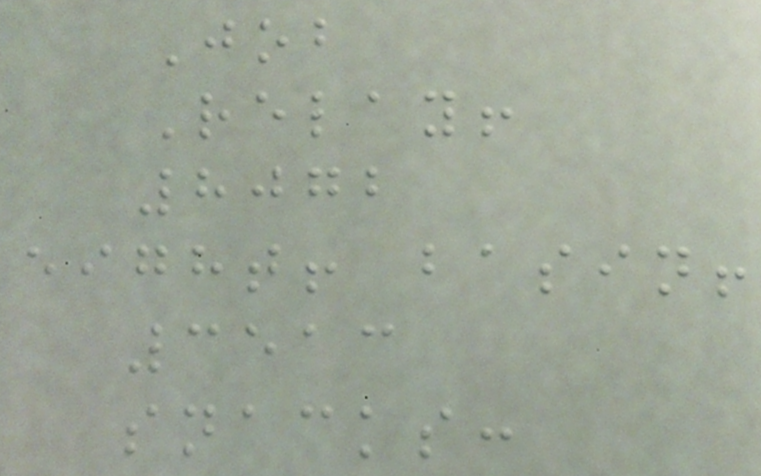Job
Relay!
8072
eight! basin!
3513
snacks:
